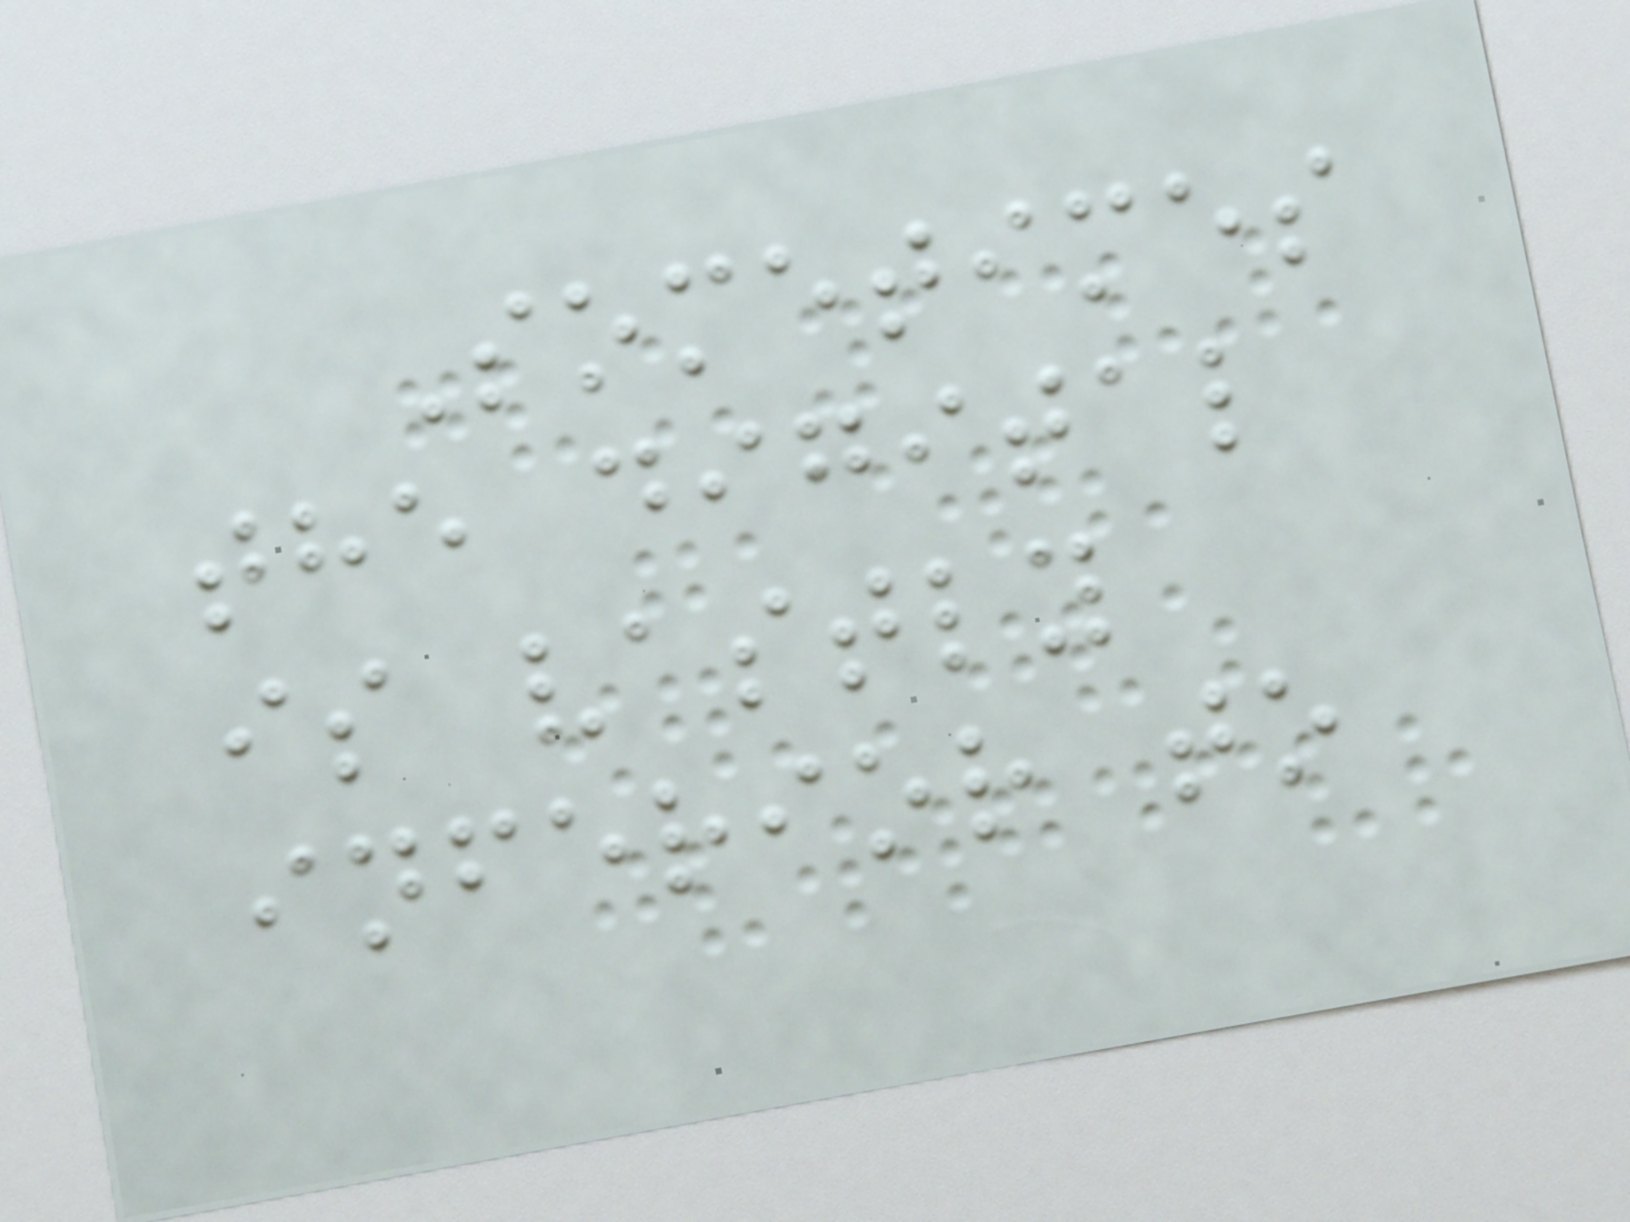Sometimes
the digital
is vastly
inferior to
